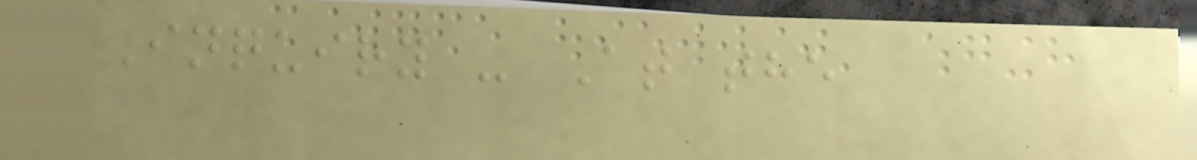Inquiry - At the
